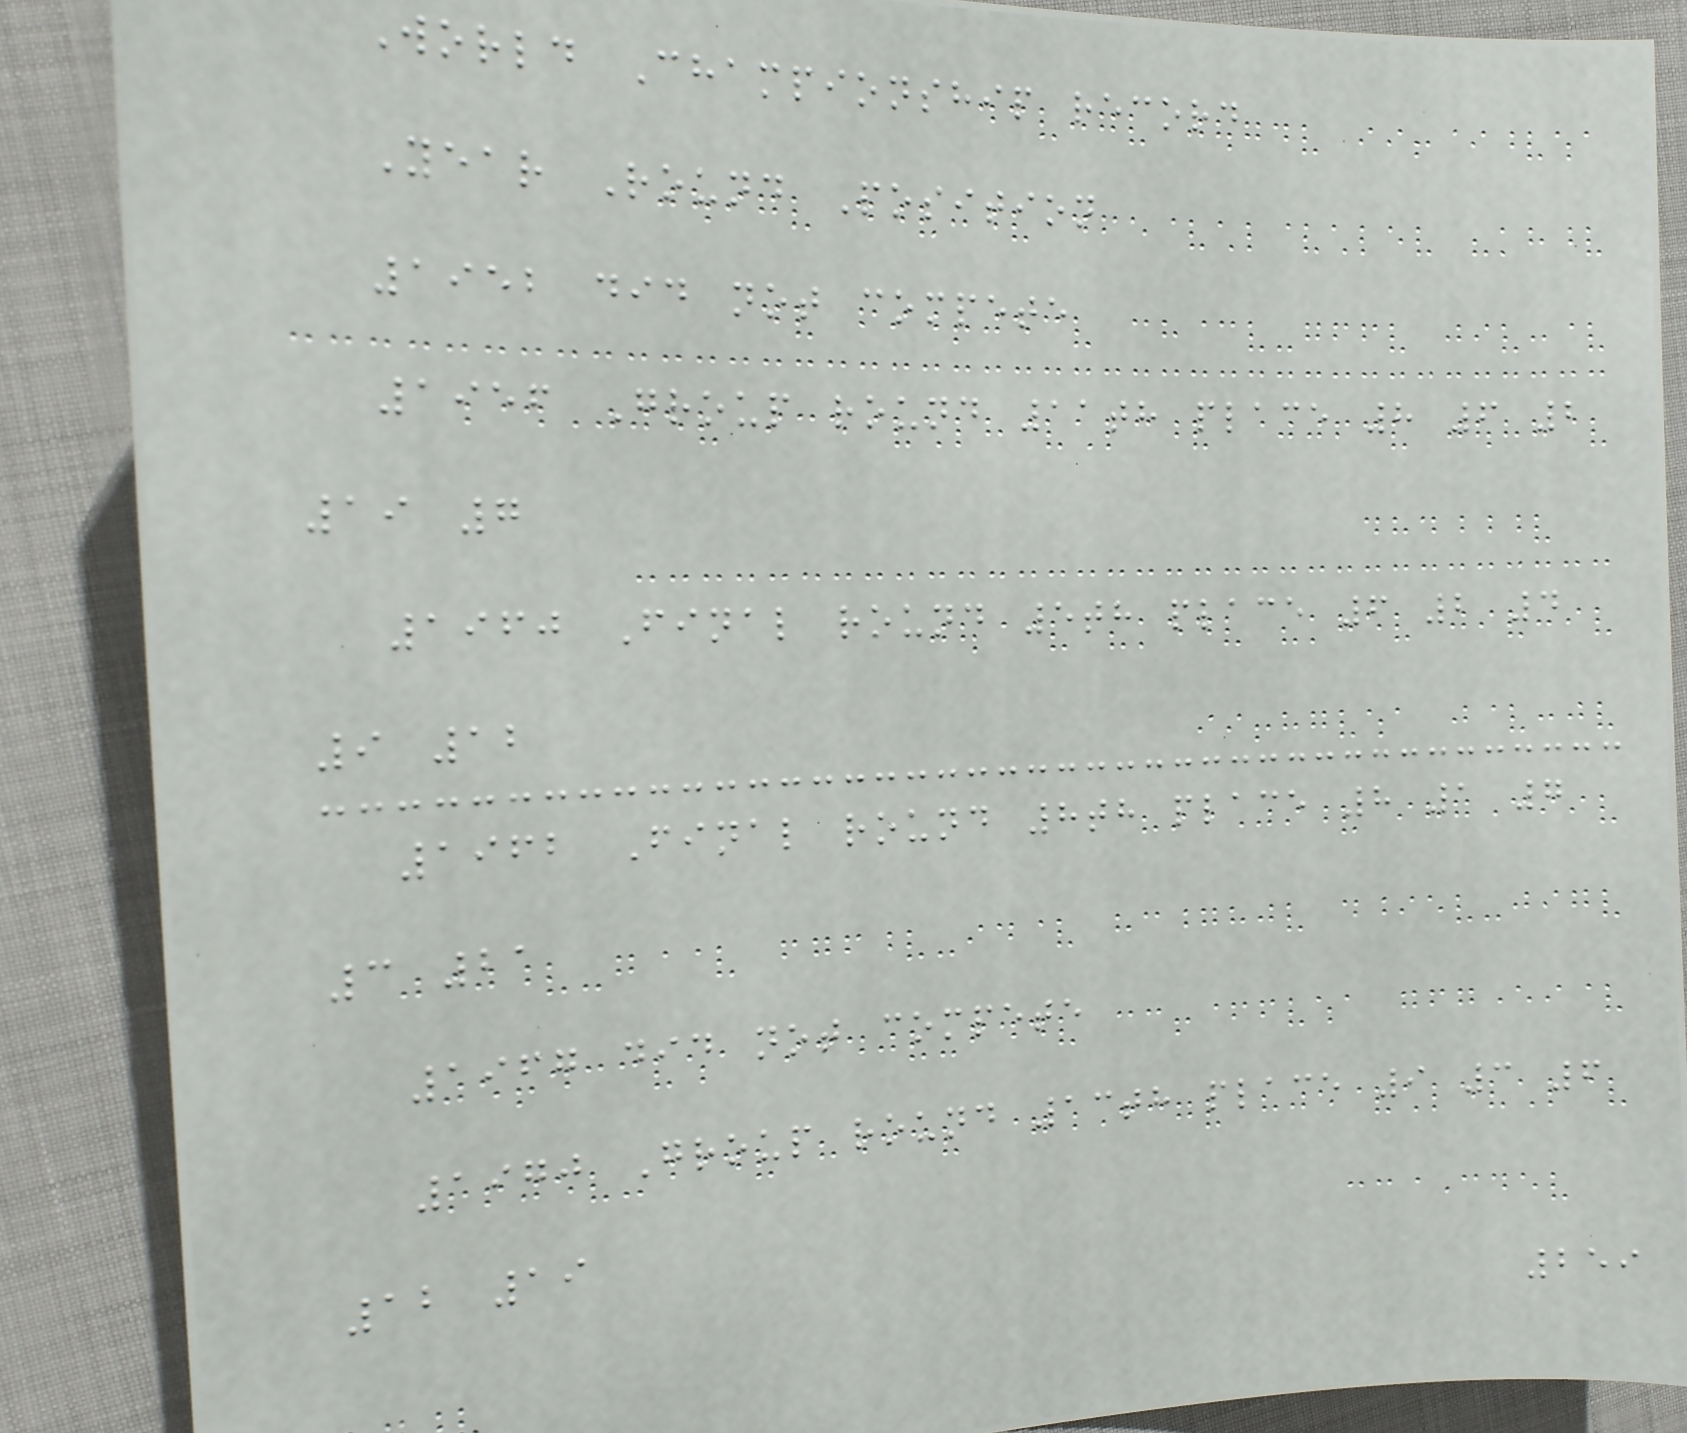World Championship record
Year Round Position
1952 did not compete
1956 Group round 11th place 8 6 2
19 7
1960 Final round 5th place 6 2 4
9 12
1962 Final round 8th place 8 1 7
3 21
1967 did not compete
1970 Group round 13th place 9 3 6
12 19
259
